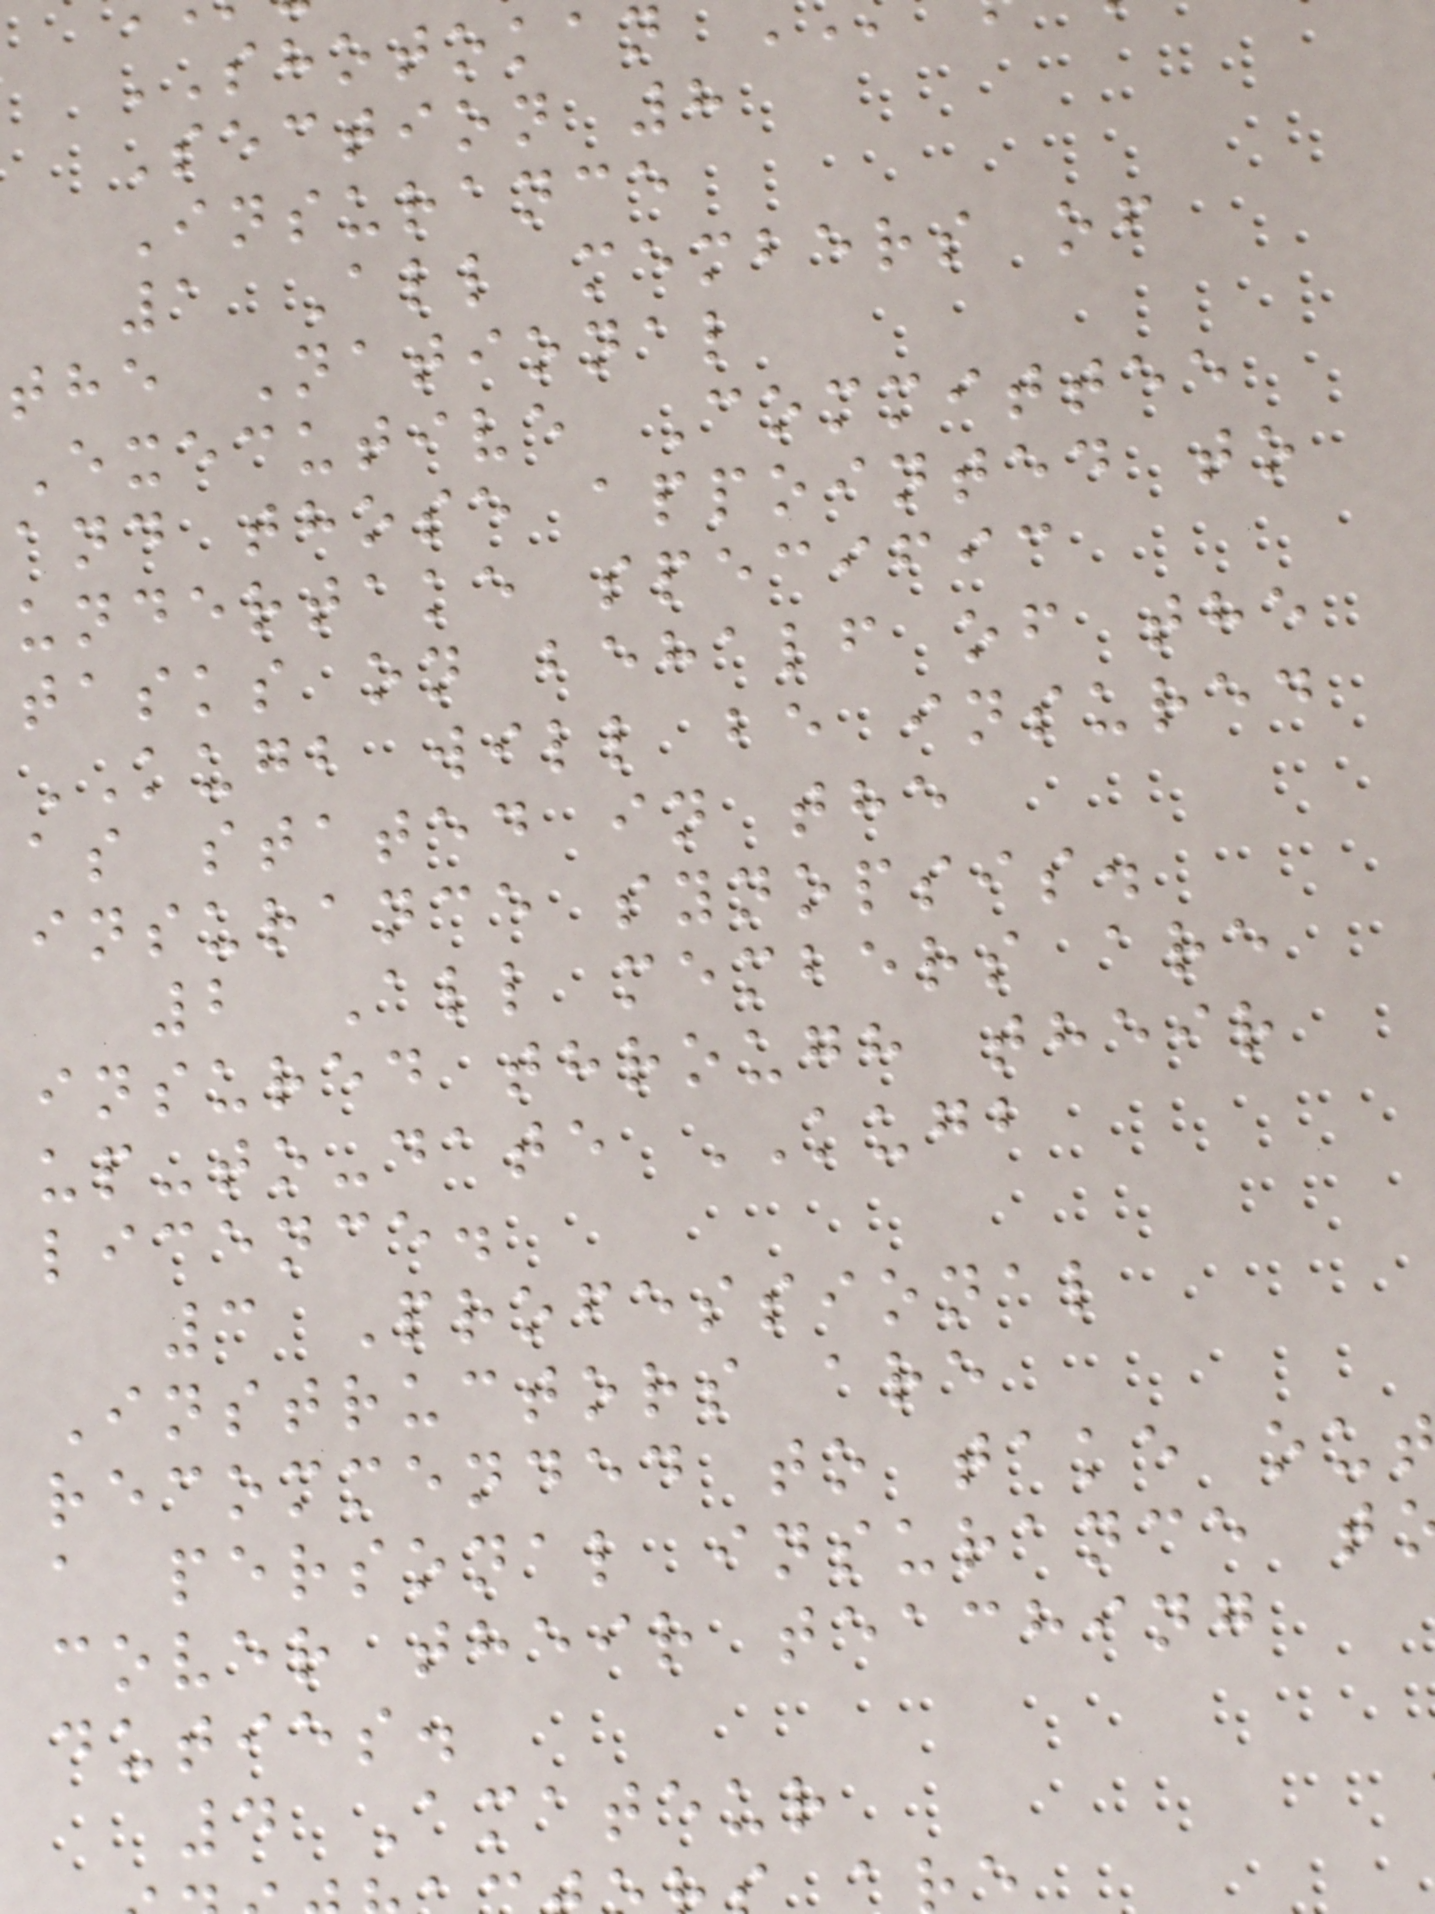SHOTOKAN
Section 8
Insurance
1 All members of
the National
Executive Committee
and those appointed to
undertake specific
tasks on behalf of the
KUGB will be insured
as stated in the
insurance synopsis.
2 All members are
insured through their
up-to-date KUGB
licence.
3 Professional
Instructors are
recommended to take ou
a personal insurance t
cover their teaching
duties.
4 Amateur
